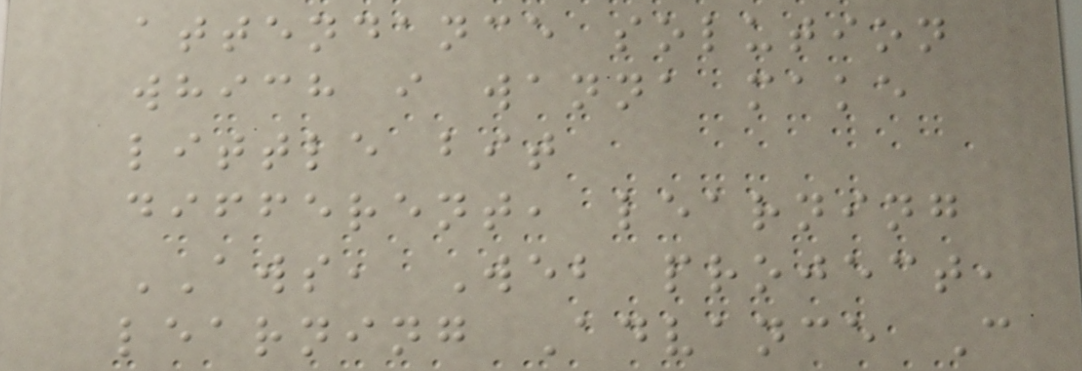attendance solution
which i wanna make
little bit
different, learning
AWS, Web project,
learning Advance C
